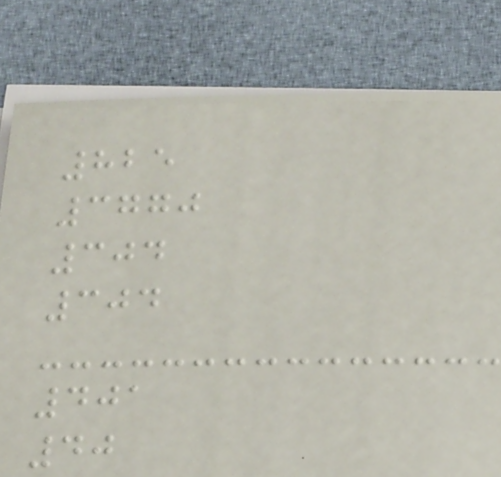825
3770
304
304
401
40
